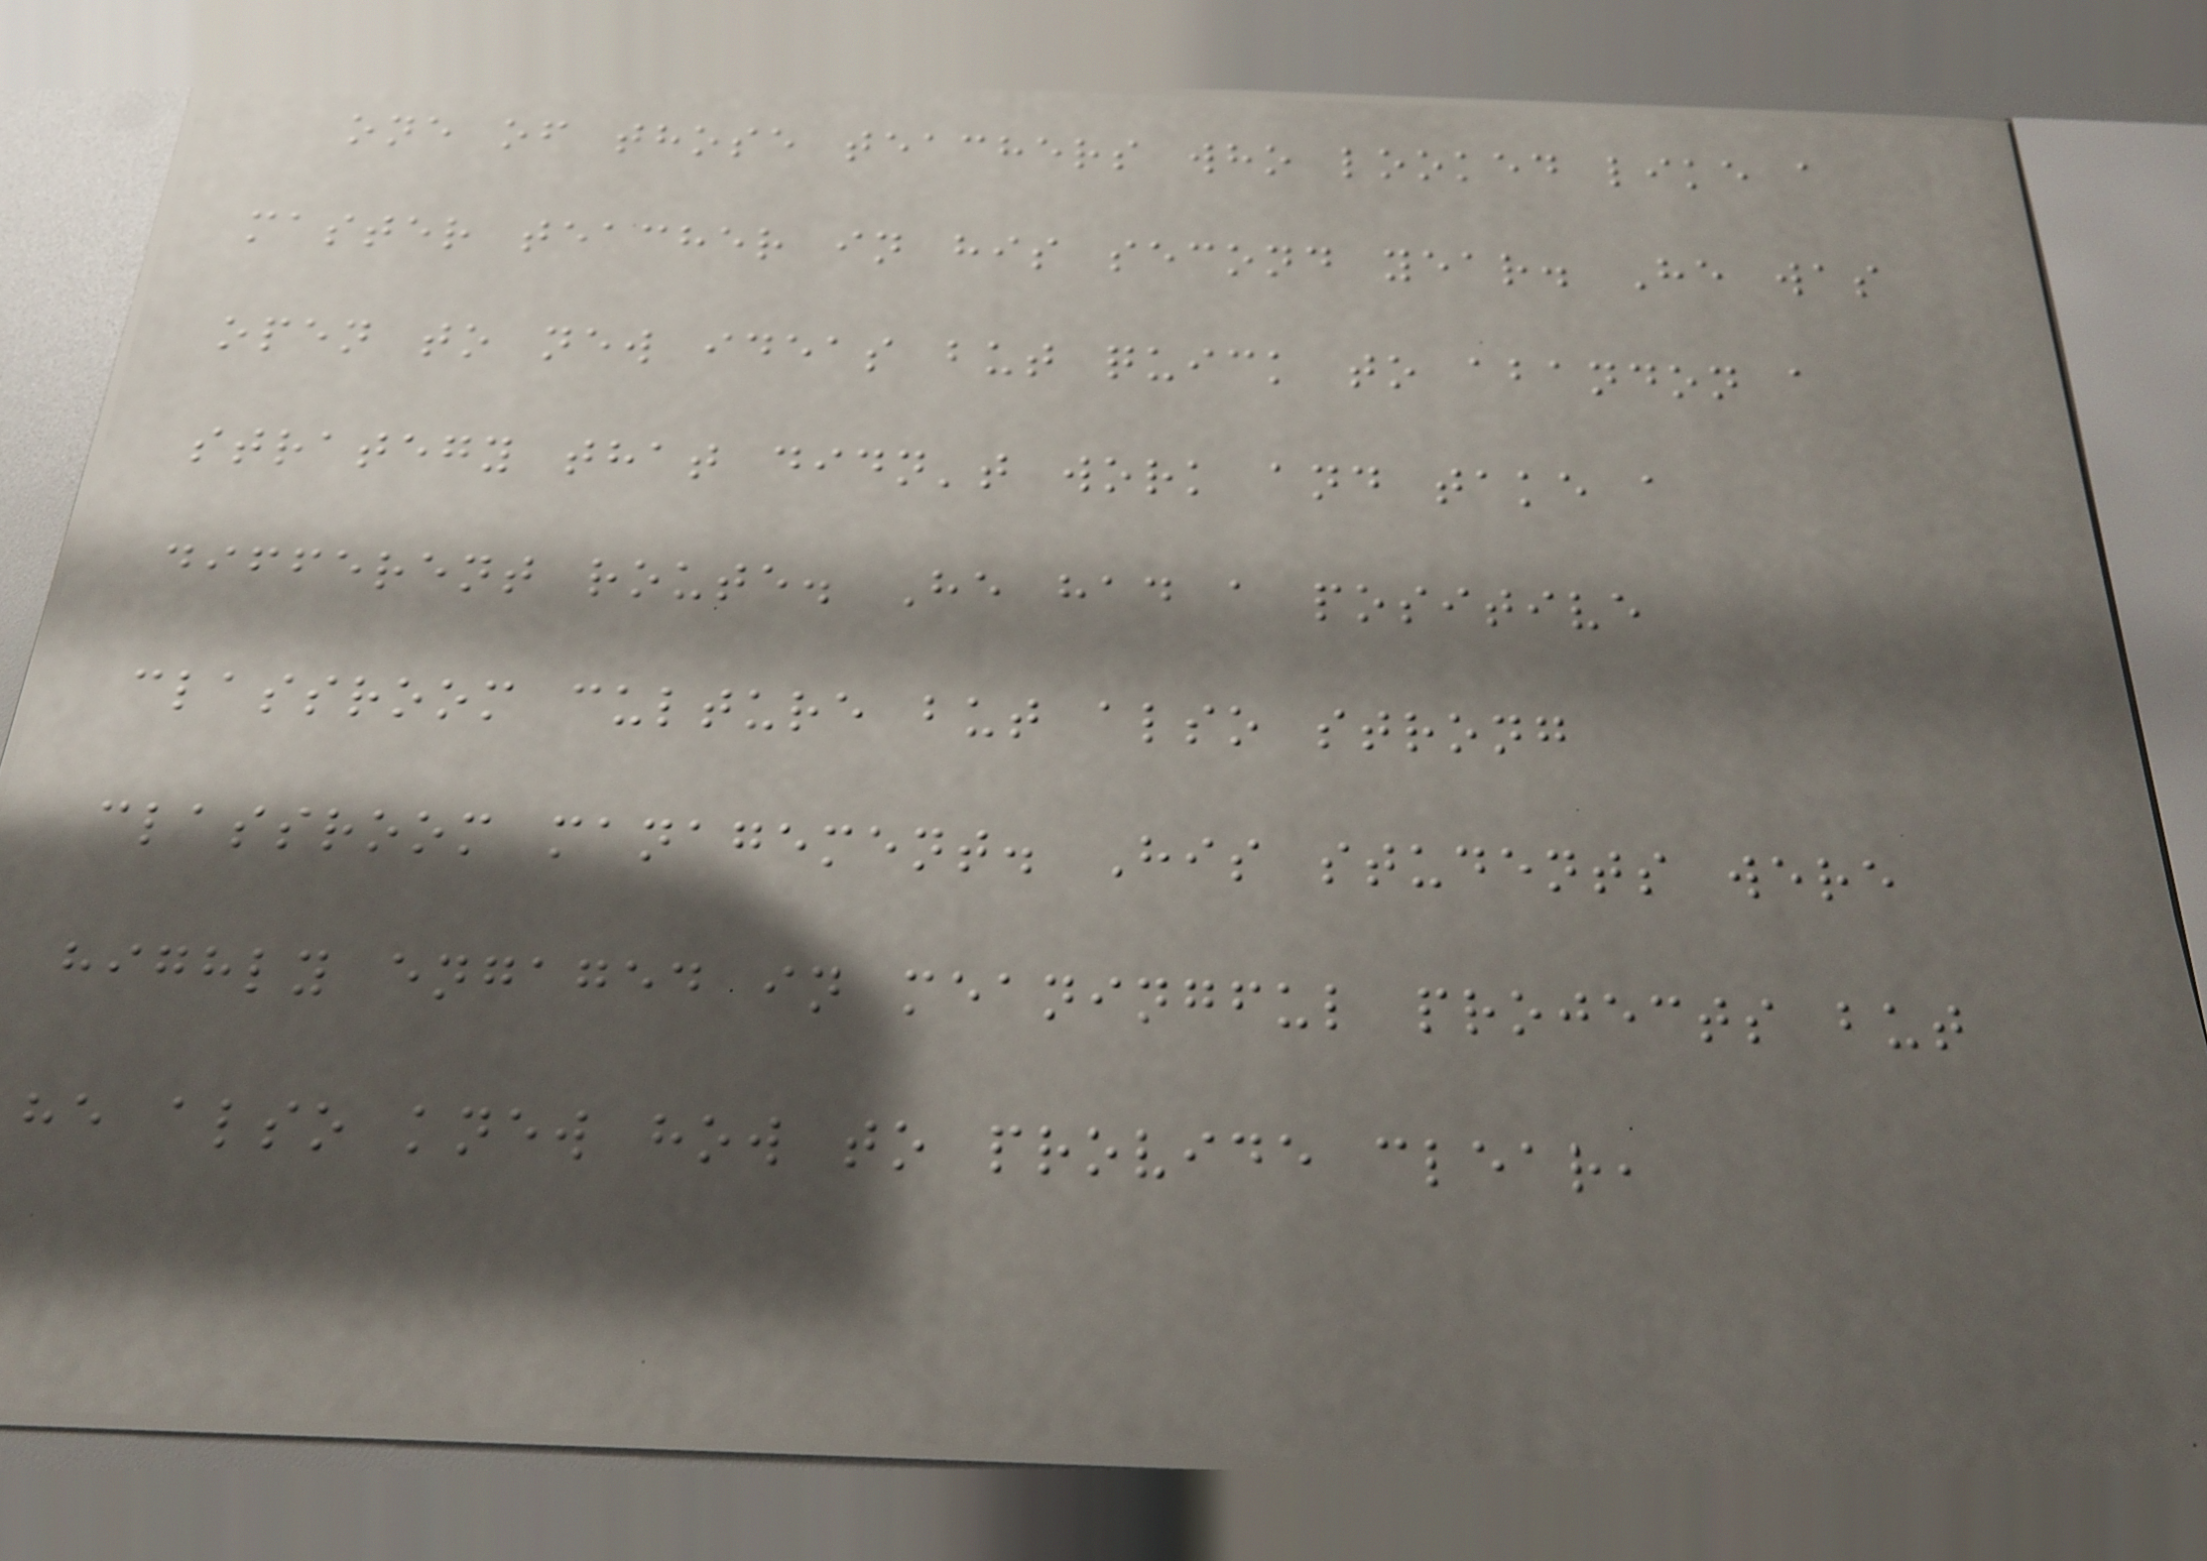one of those teachers who looked like a
master teacher in his second year. He was
open to new ideas but quick to abandon a
strategy that didn't work and take a
different route. He had a positive
classroom culture but also strong
classroom management. His students were
highly engaged in meaningful projects but
he also knew how to provide clear,
